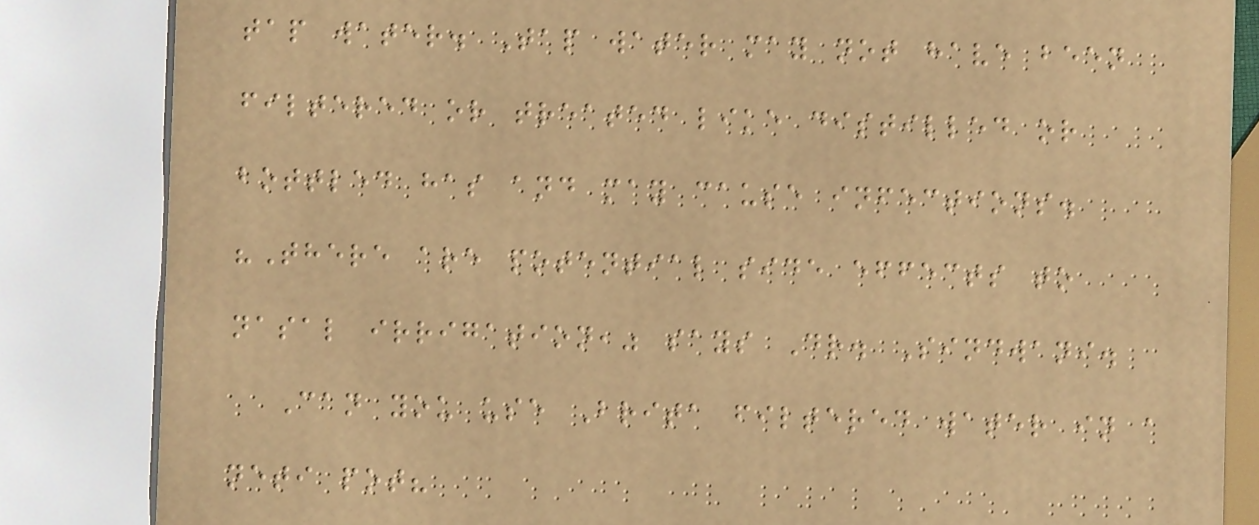tap water. Tap water may not have been
filtered or treated like distilled or
bottled has and may cause infections.
"There are potential side effects to
nasal irrigation," says Dr. Sindwani.
Can you use Brita filtered water in a
neti pot?
